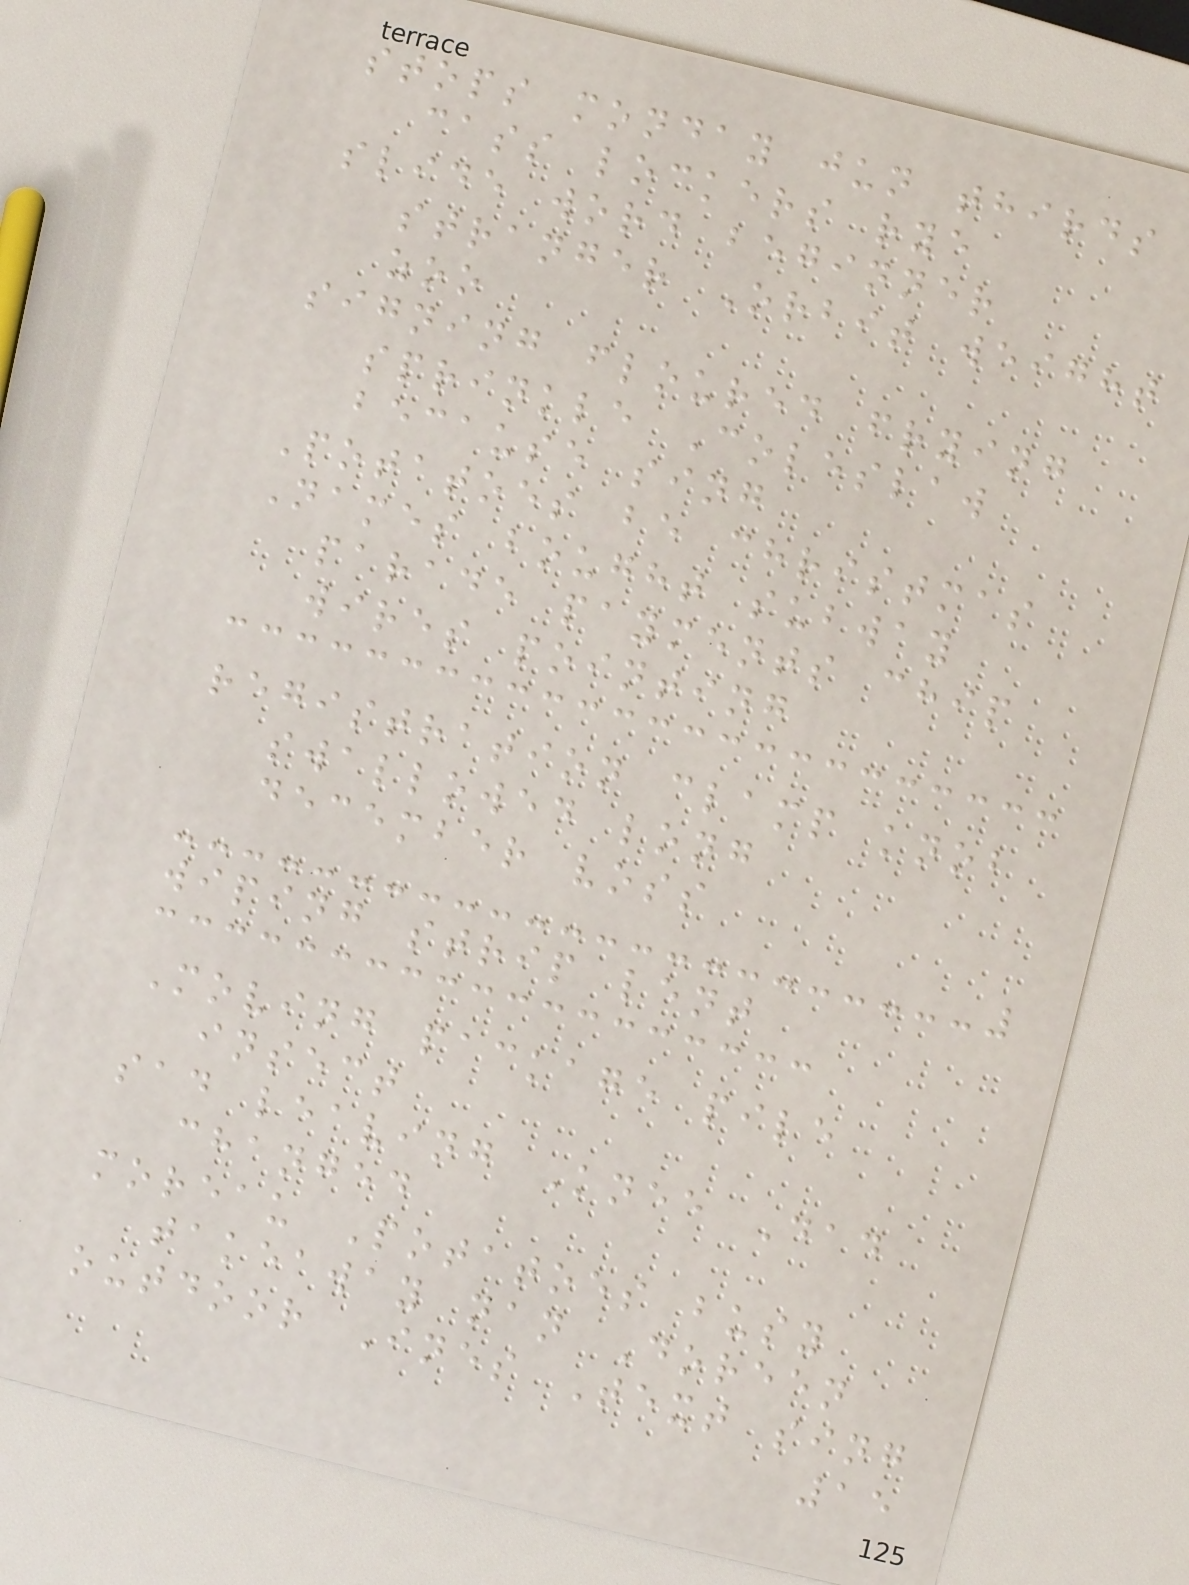stops monday jun thirds
cass lockers rye
slide word beginner
stranger Orbit weight
zoo
signing floured frying
sprinkle Coleslaw
because sing
Potatoes be christmas
Names bought subway
parade payments chip
wires pointing
registration clamp knob
swallowed long
december voss
wiping strip lent
Moving package pile
insect
sad leaving Knee Dad
changed
moreau Potatoes busy
takeaway nan Doreen
outdoor Ines Text sing
15
